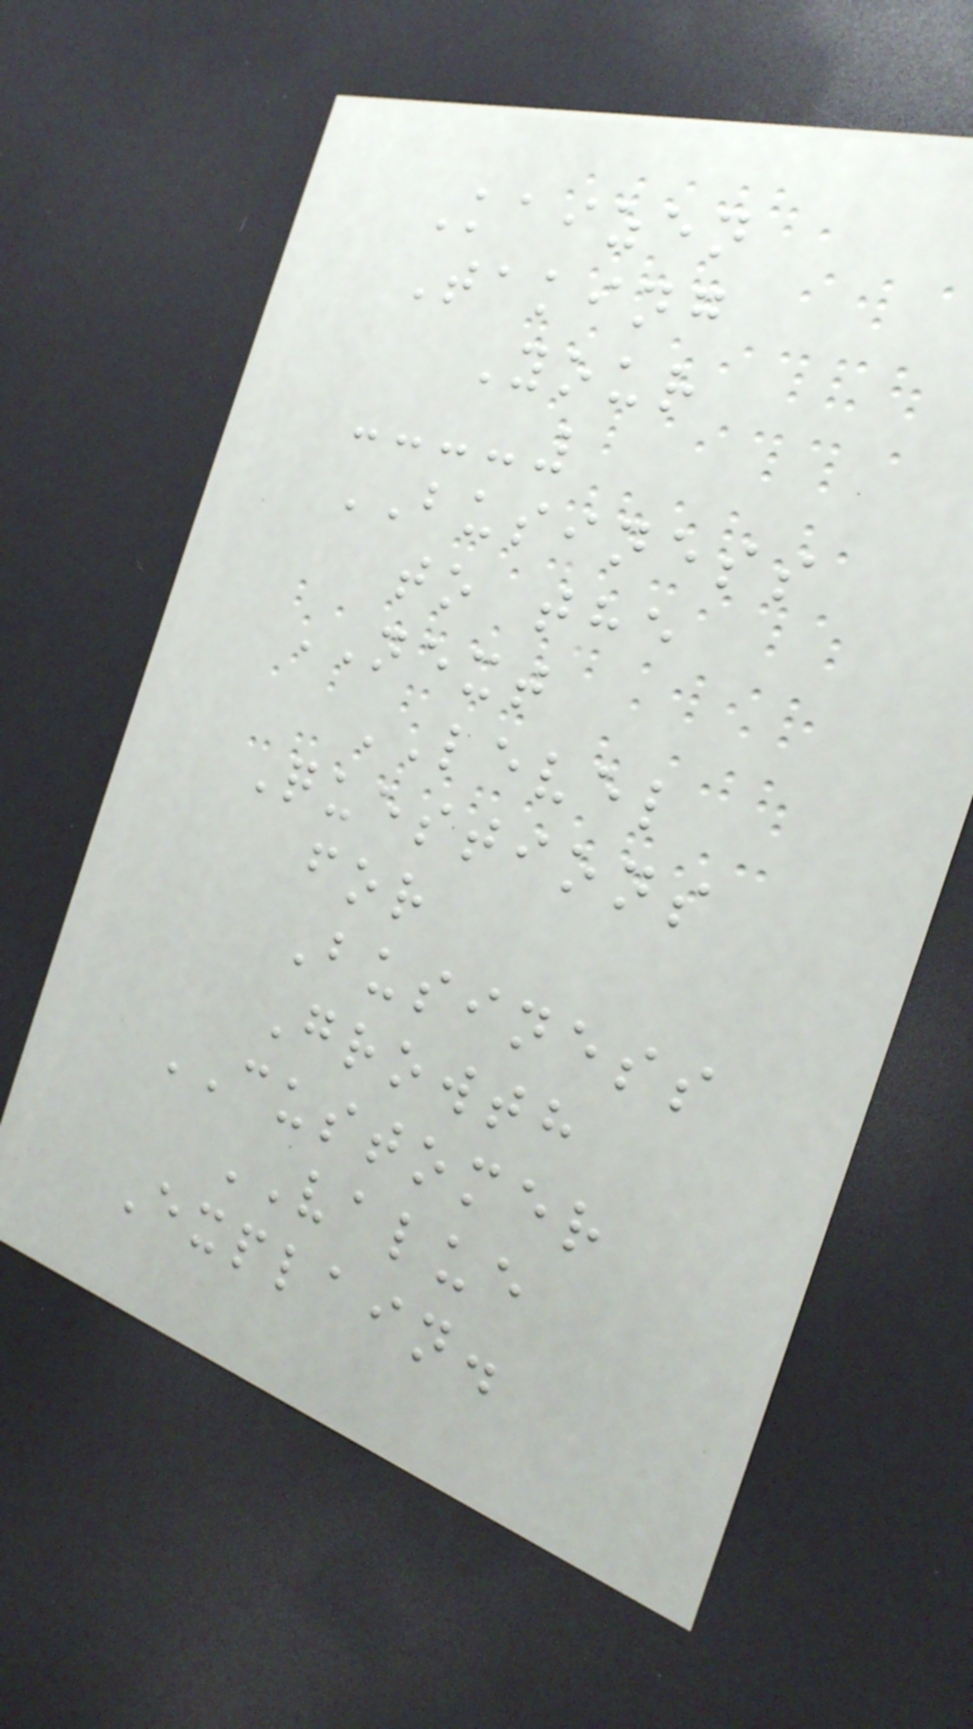Kaizen
Taking
Your
BUSINESS
to the
NEXT
LEVEL
Questions
for
Business
Growth
CUSTOMER
VALUE
Explain.
